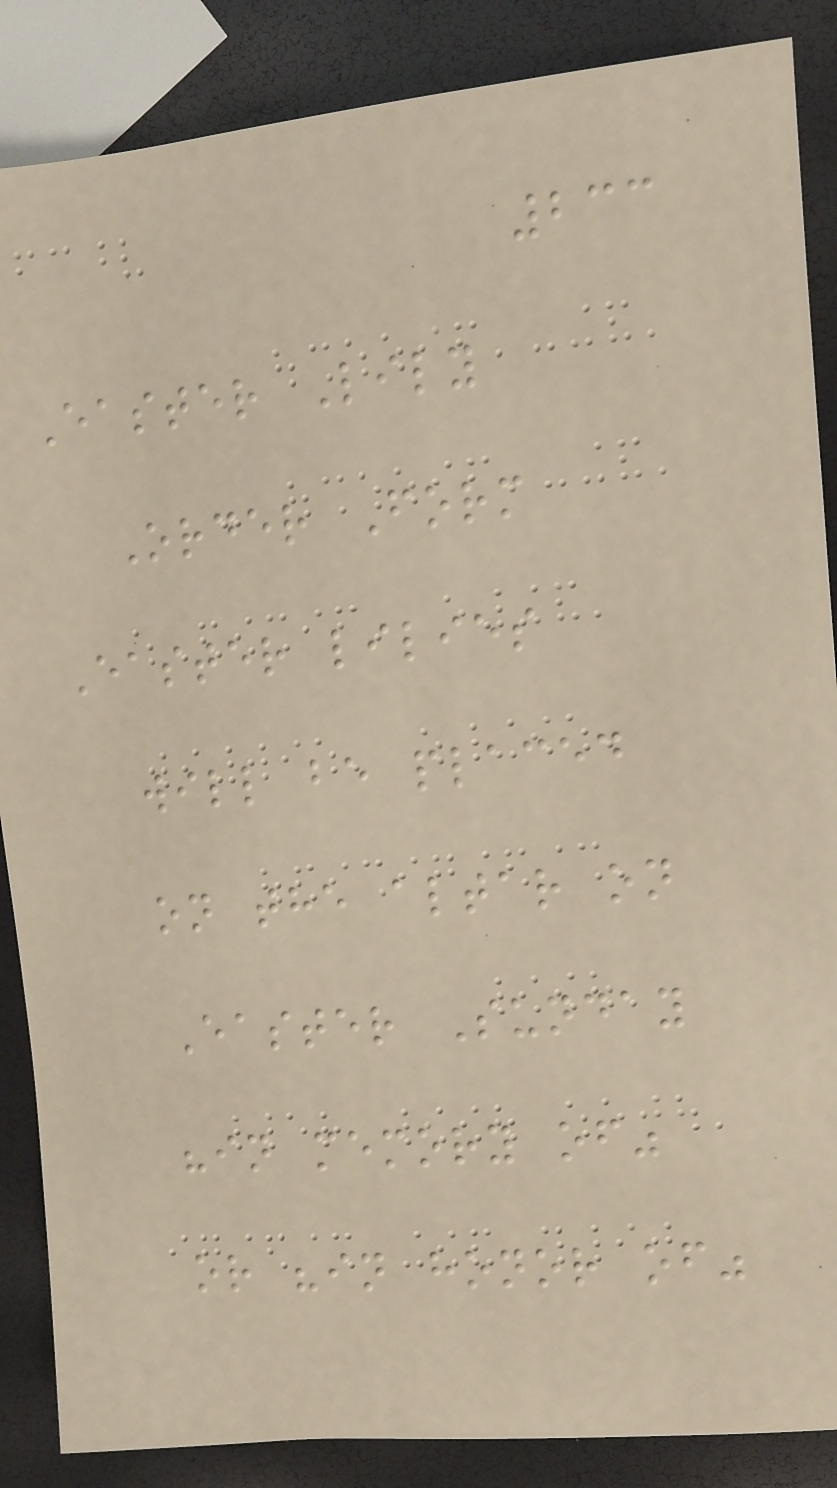233
Easter Lily
Order Form
Easter lilies
will be placed
on the altar on
Easter Sunday
"in memory of"
or "in honor of"
